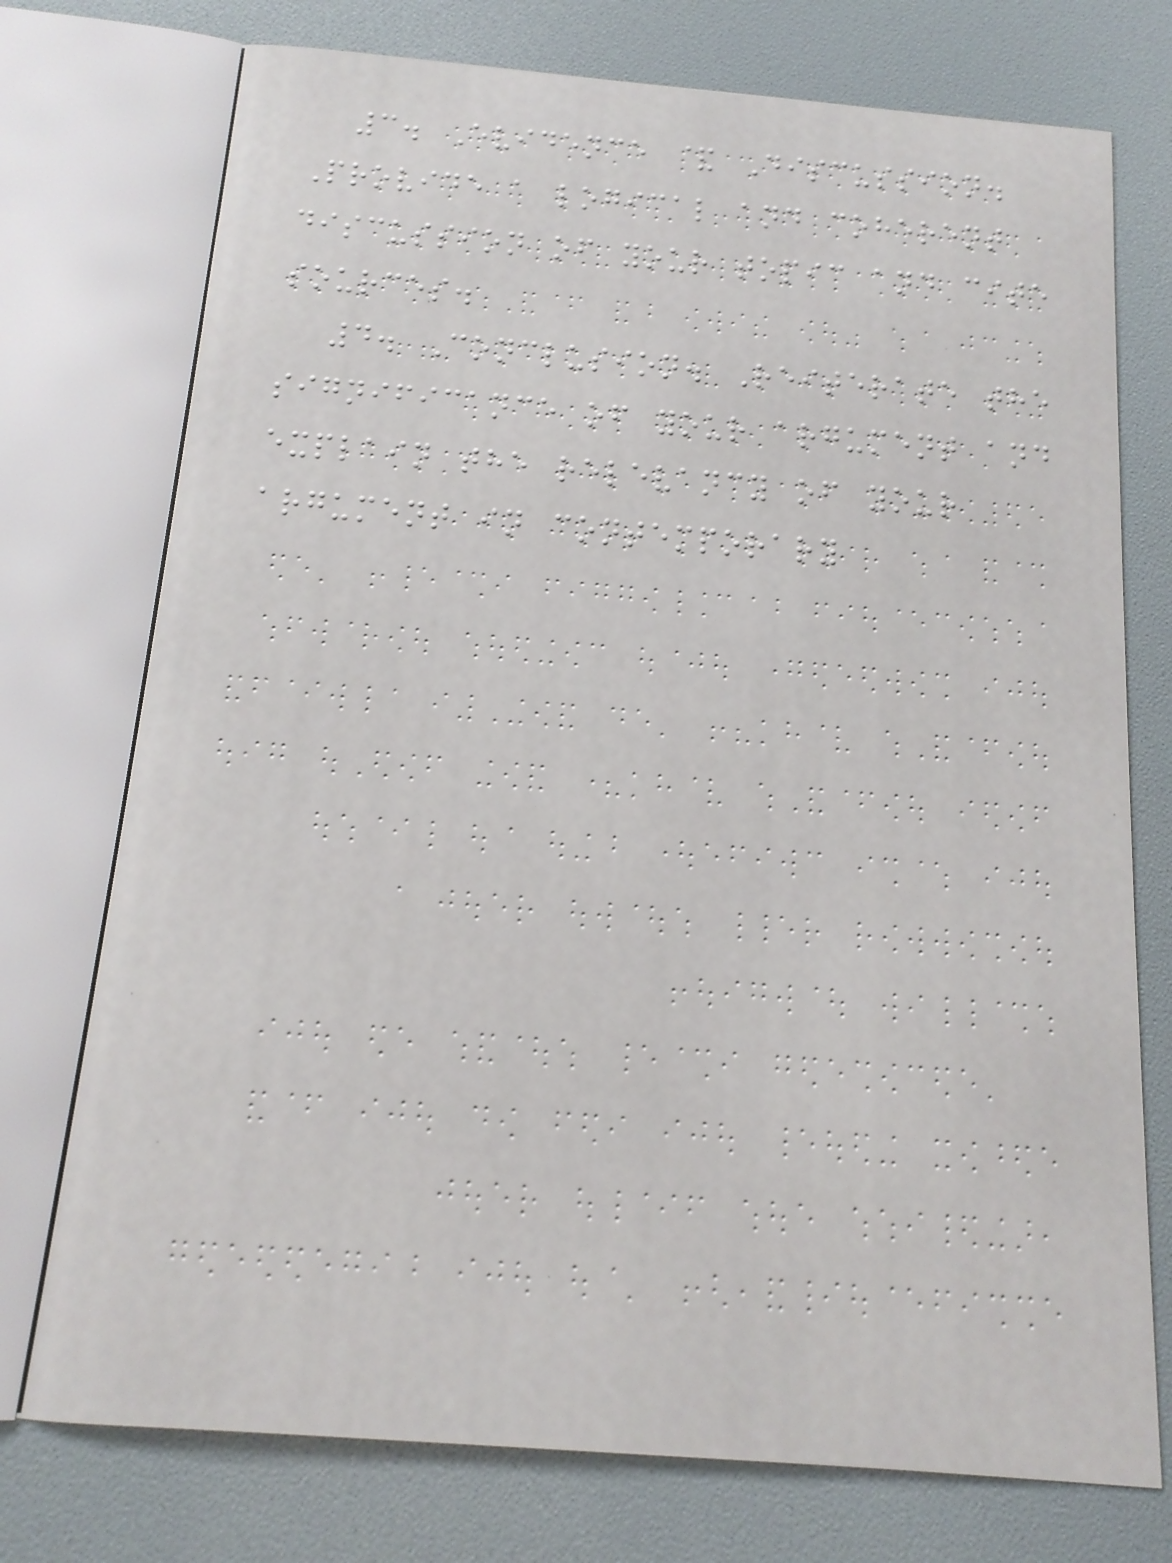3. Evidence & Discussion.
Provide a logical and coherent
discussion of your topic and cite
sources.
4. Conclusion. Reiterate the
significance of your argument and
explain the relevancy of your
argument in contemporary
